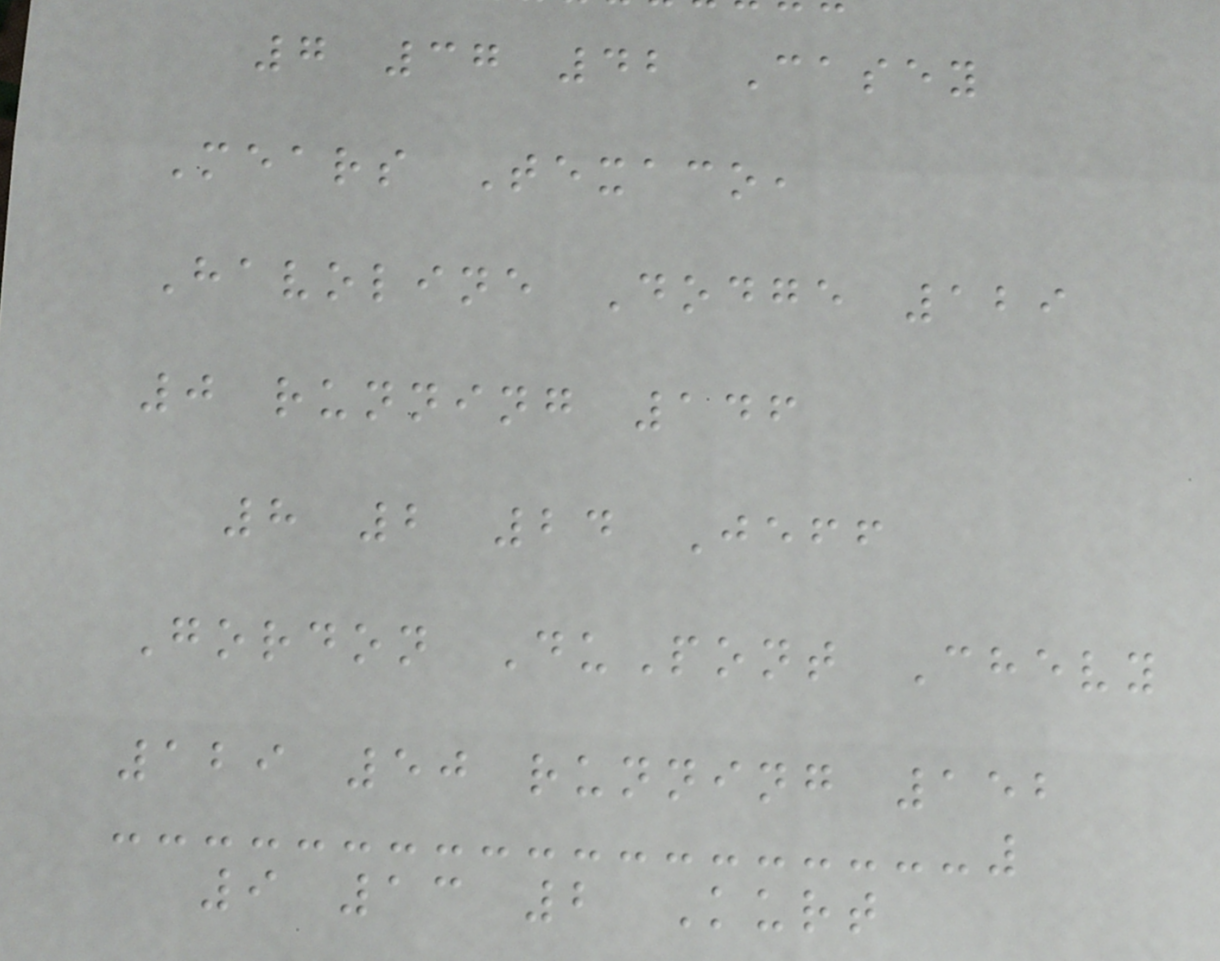7 37 42 Casey
Mears Texaco,
Havoline Dodge 129
0 running 146
8 2 24 Jeff
Gordon DuPont Chevy
129 50 running 152
9 13 2 Kurt
